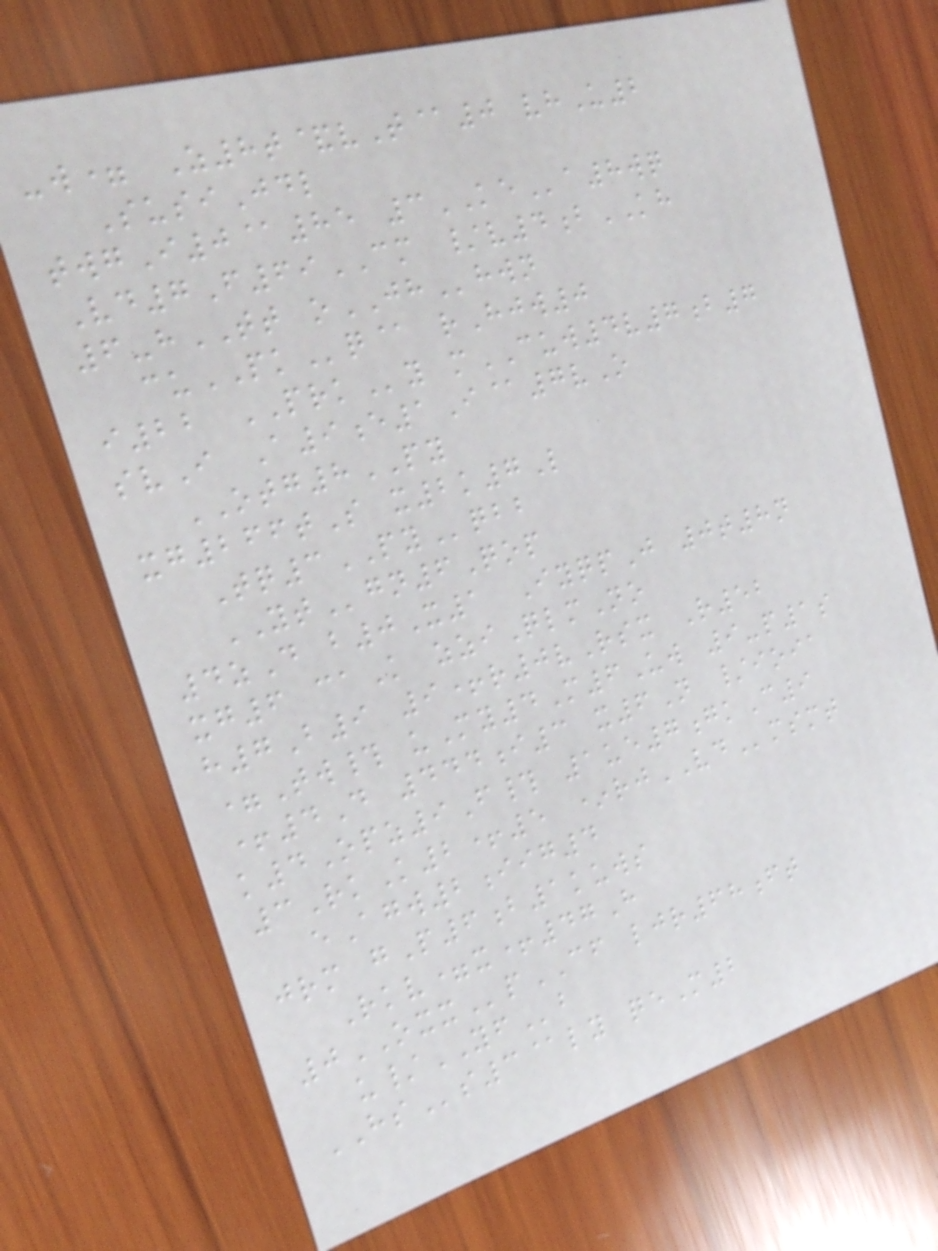-w= Z8t&vT@0 vhU2
SusiJdl
twgI0@85 3KEa8wq
Vd7F69CM /v4bKH
6-hTT oJHhwn
cuPKq@ rHjw0
i22 PRKy mCUW4v7b7
svI A9e1I@7vO
OTG8PY
xg266tS x2k7L
Tq3PYqbb
YTgn6Qop
4zD b0X1 IyqpJ 0t8n
xg6 caK zziQlmNo
h7B9 9+r0vRsx R52
=Tw# uMy4M6Uw 9-p1s
+4D 444i3 x6N /ioia
k4Opz9F# 1ue7gkC9
3RkK2+5 *rjVDmsmt
eAgw2iig4
jrm gP6b1kuws
Rkv=x+47H
0OXXpCF ljr68ft
u/YFb
HSs3@ly qeM2
